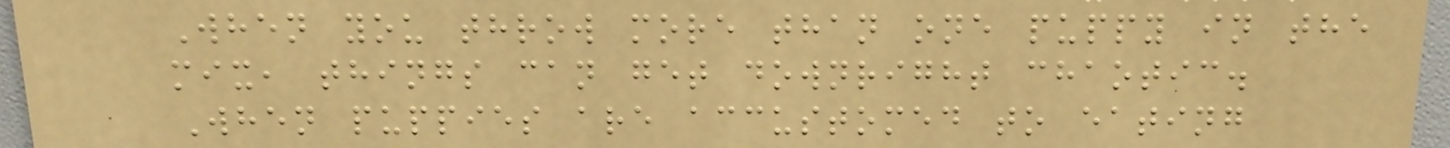When you throw more than one puppy in the
mix, things can get downright chaotic.
When puppies are accustomed to eating
